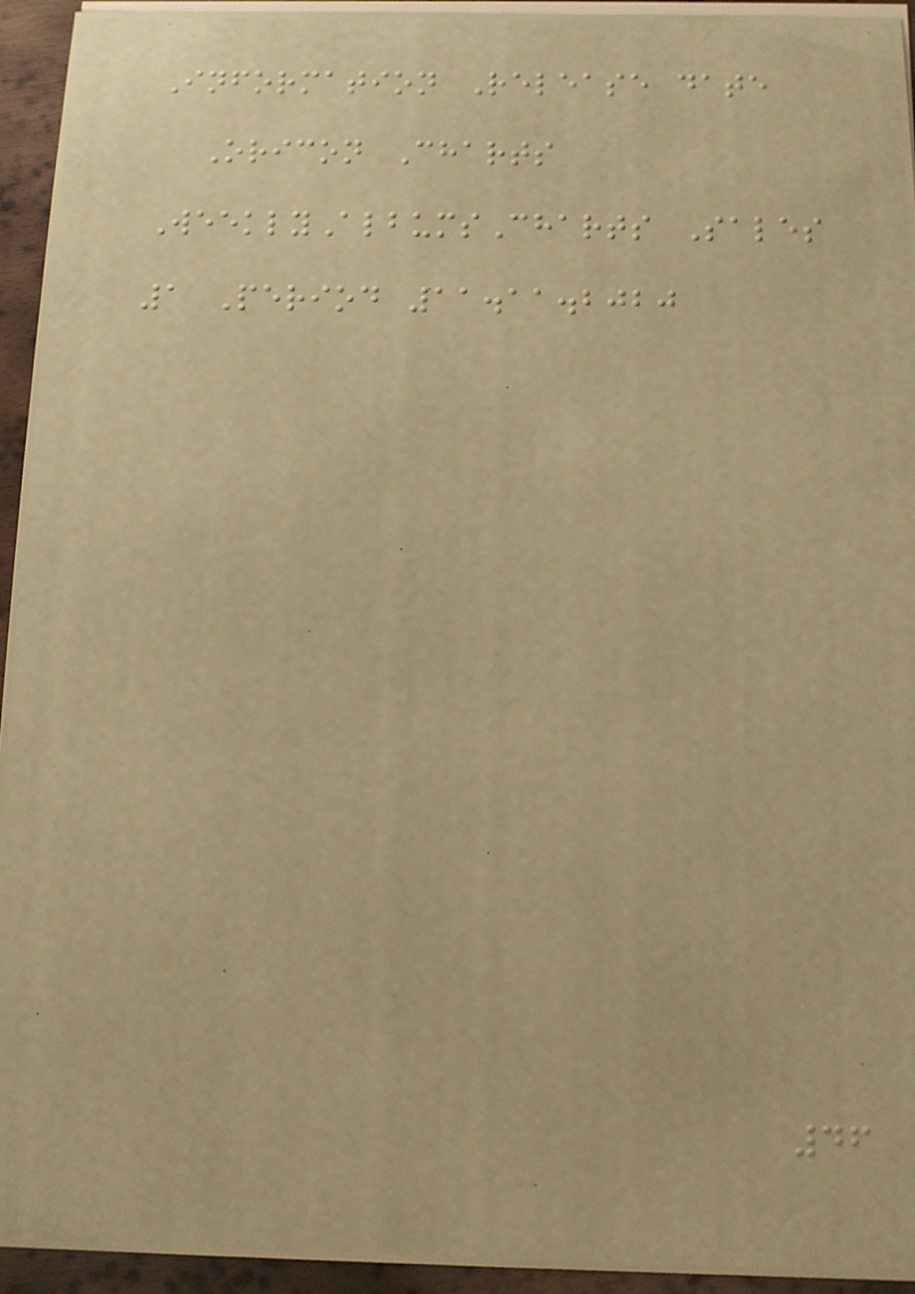Information Release date
Oricon Charts
WeeklyAlbumsCharts Sales
1 Period 11.11.2020
46
